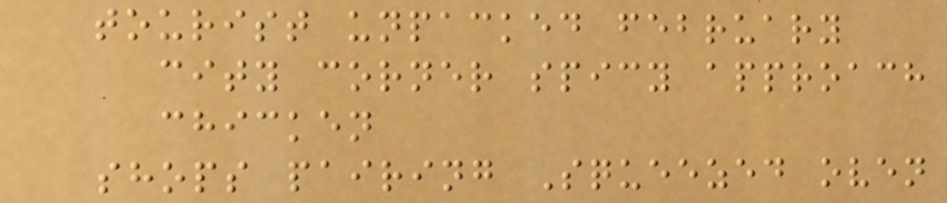tourist unpacked february
city corner spicy approach
chicken
shops pairing Squeezed oven
